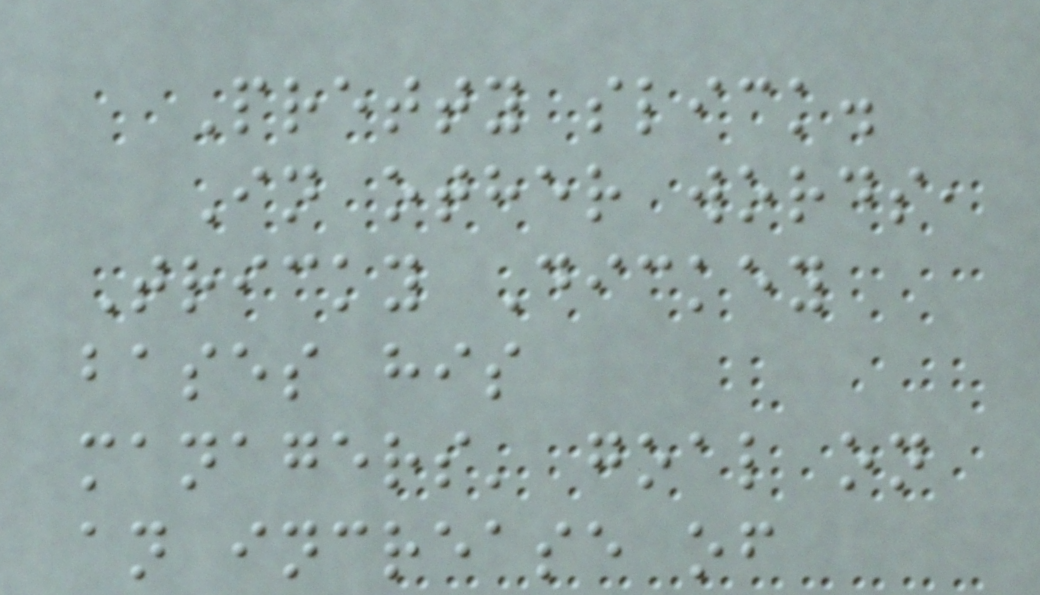Pretty slick.
In other words,
Tricky Dickey
bases his
managers' goal on
an increase of
